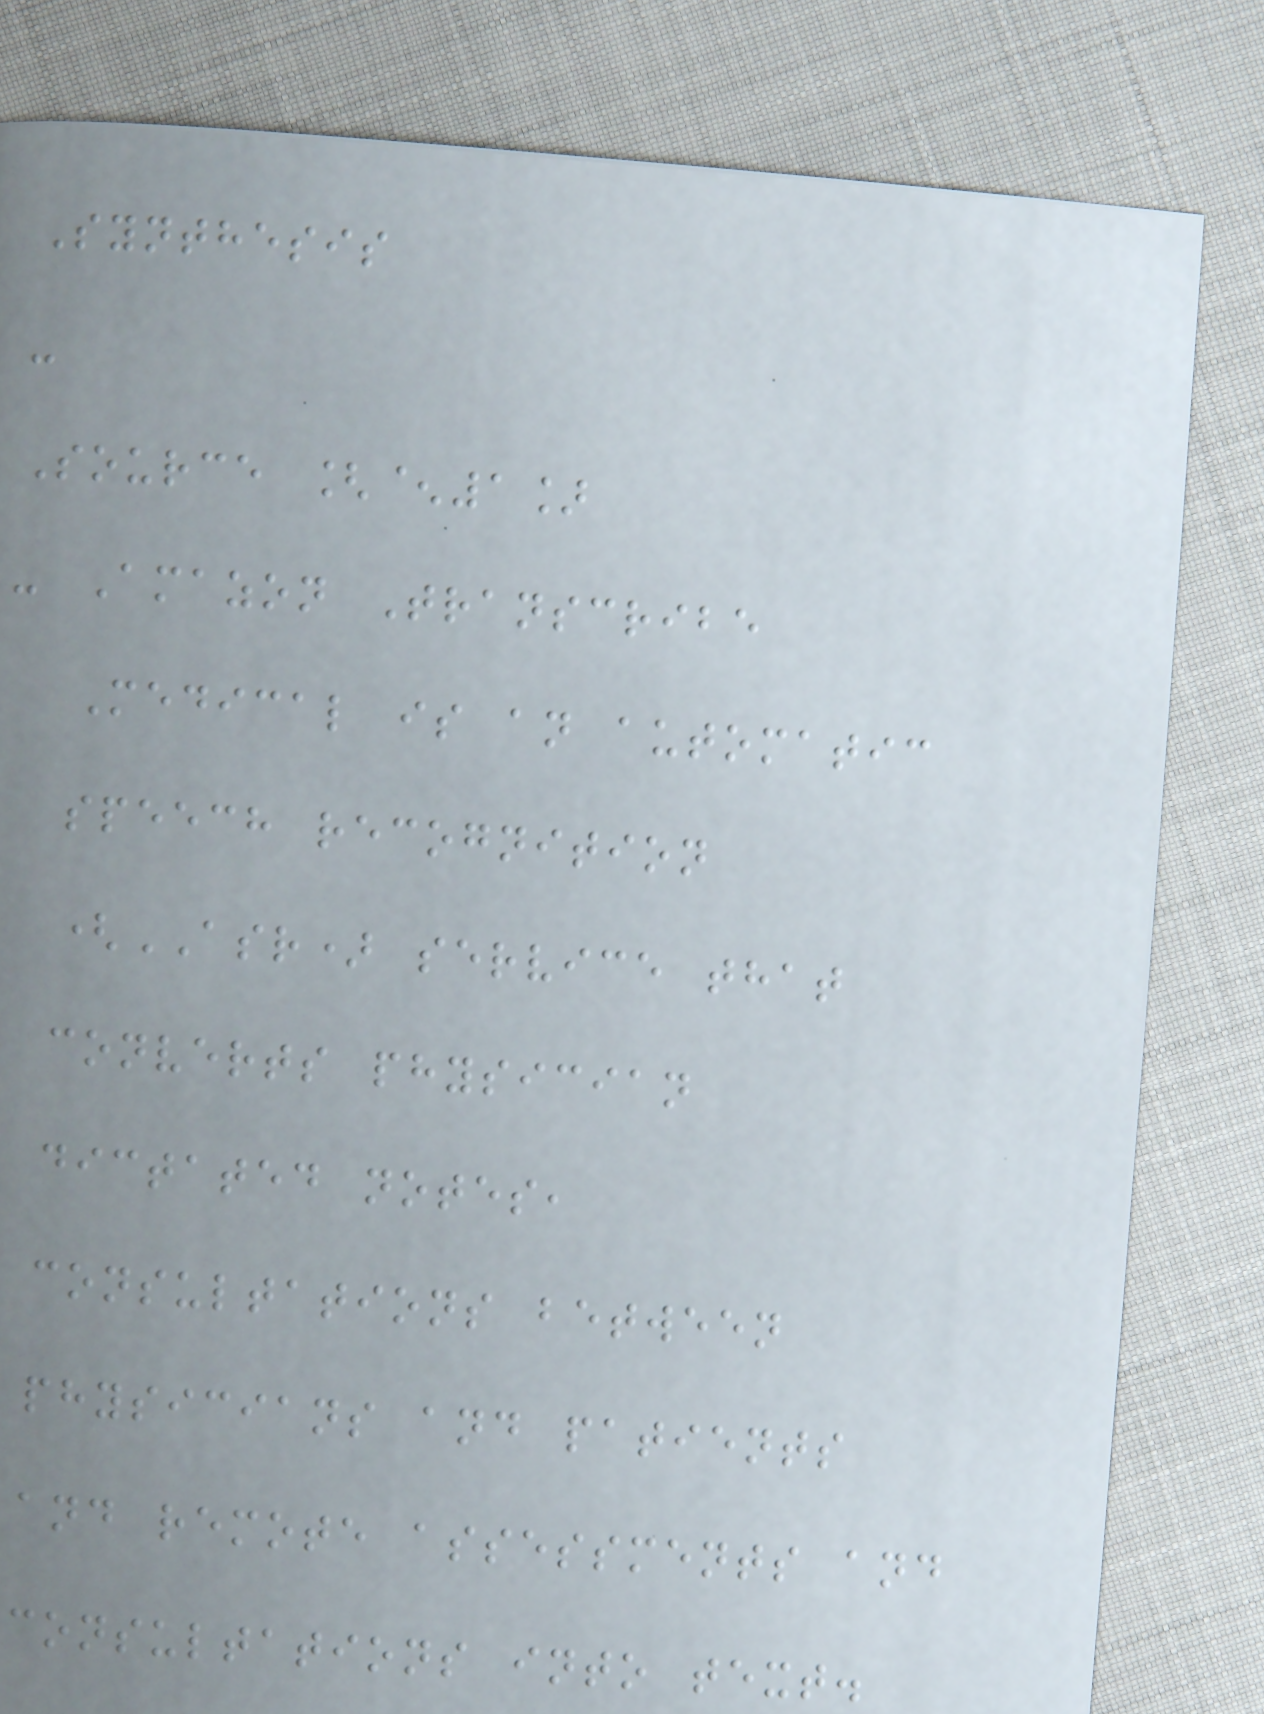Synthesis
-
Source [^1]
- Amazon Transcribe
Medical is an automatic
speech recognition
(ASR) service that
converts physician
dictated notes,
consultations between
physicians and patients
and remote assessments and
consultations into text.
